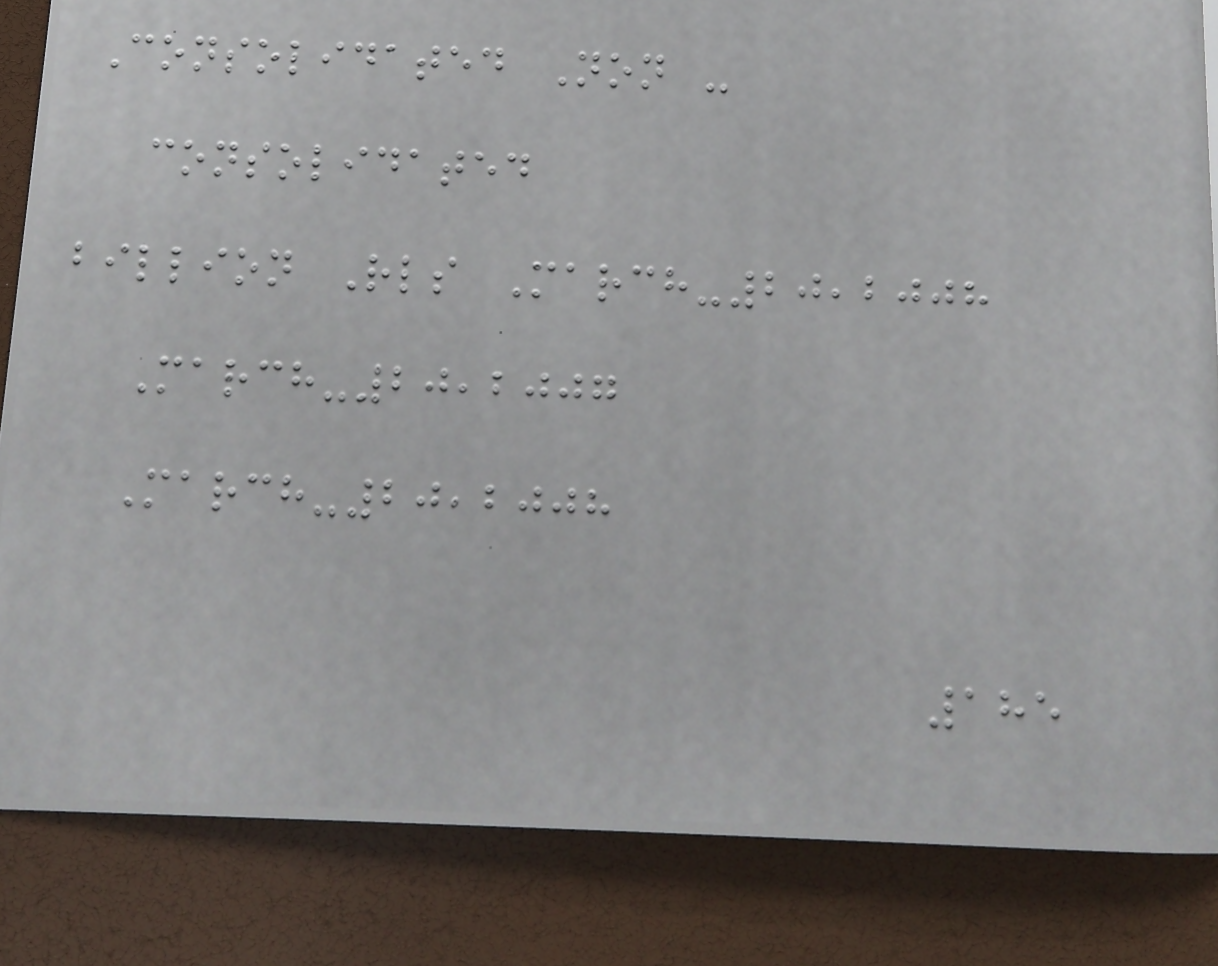Consolidated Non -
consolidated
billion Rls March-20,2008
March-20,2007
March-20,2008
185
